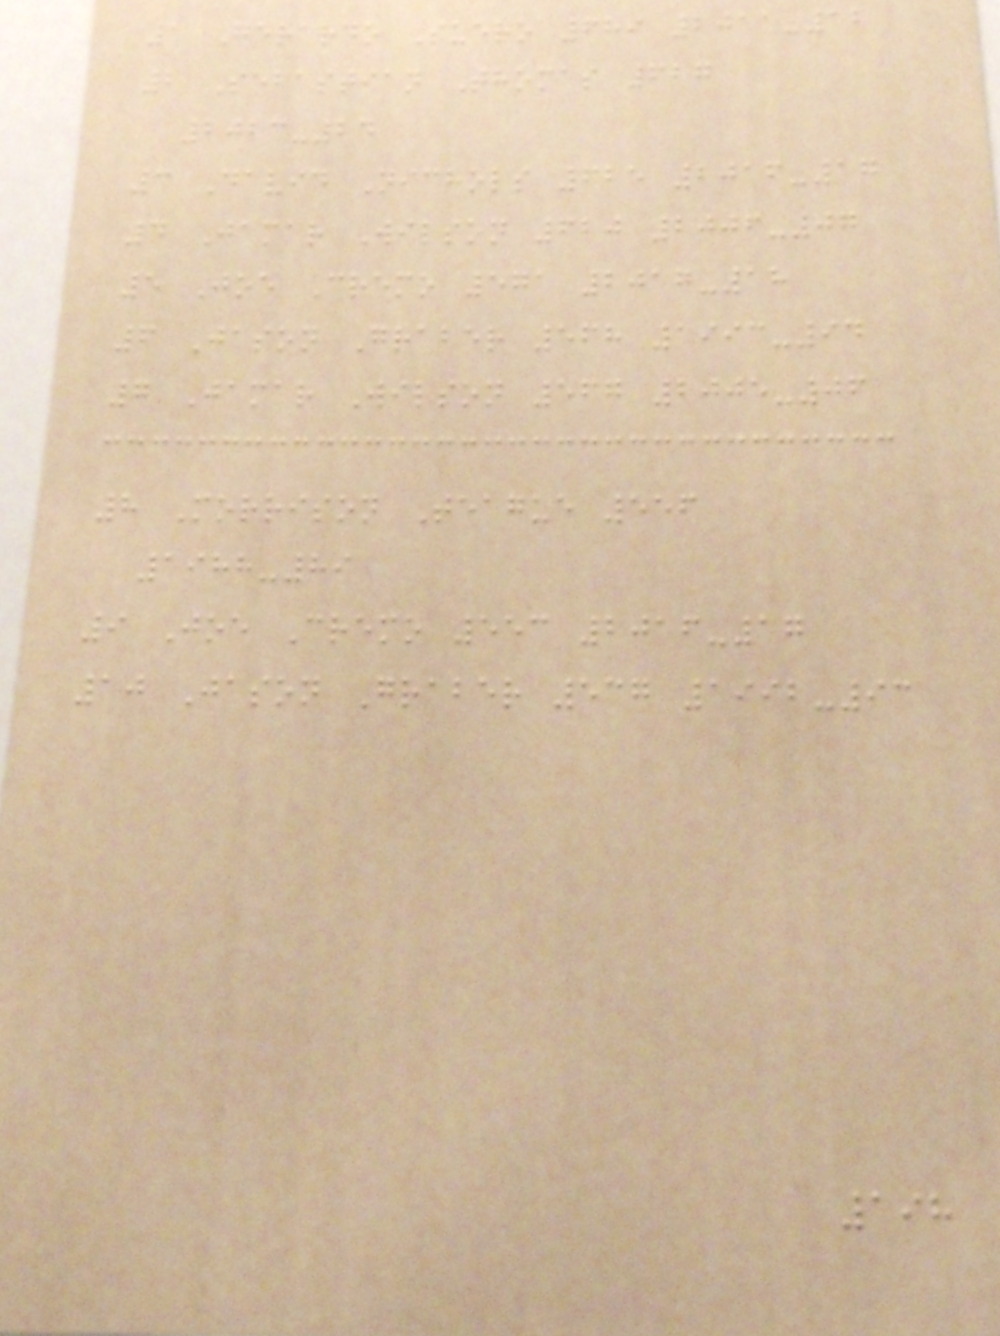1 Gerardo Suero 689 2011-12
2 Sebastian Thomas 627
2023-24
3 David Nichols 625 2016-17
4 Jamar Wilson 620 2006-07
5 Joe Cremo 571 2017-18
6 Jason Graber 568 1993-94
7 Jamar Wilson 567 2005-06
8 Morrison Teague 556
1988-89
9 Joe Cremo 553 2016-17
10 Jason Graber 537 1992-93
198
